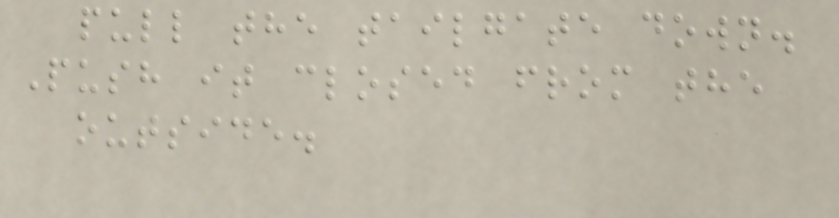pull the tailgate down.
Push it closed from the
outside.
